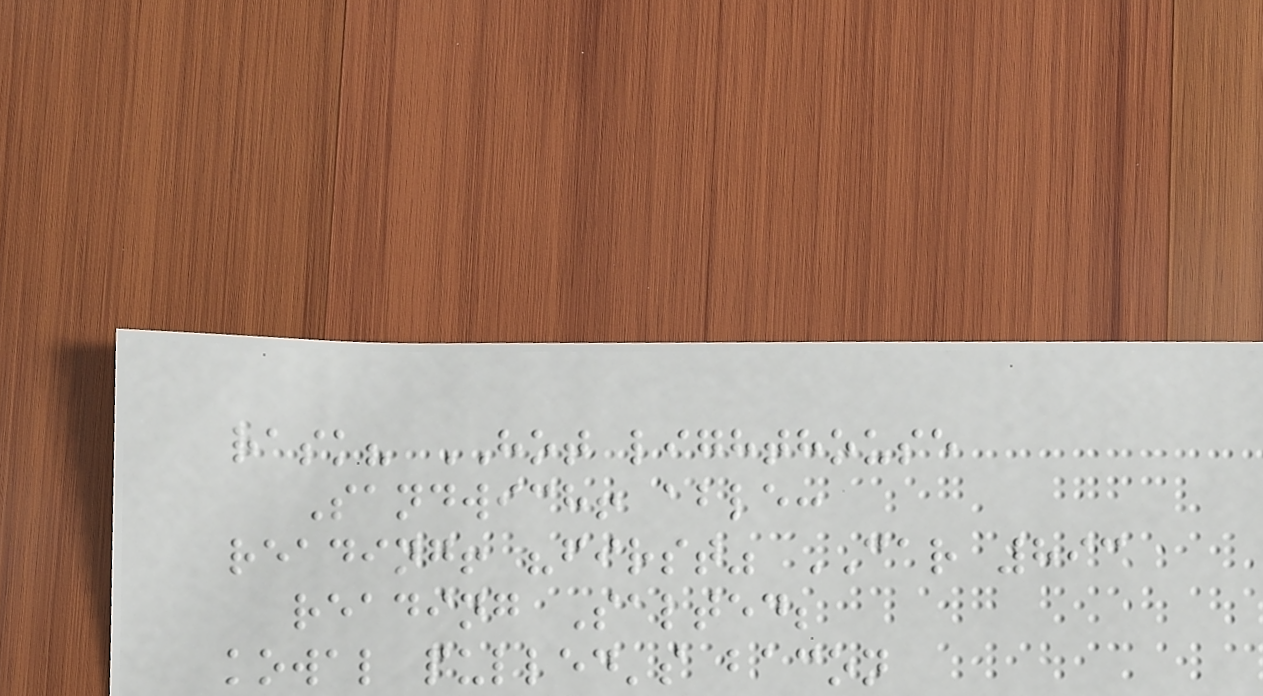rask? HOT lighthouse
Sandwich! able:
reading! "first" CAR 893
reading Salted;
kowal pulled's bacon
